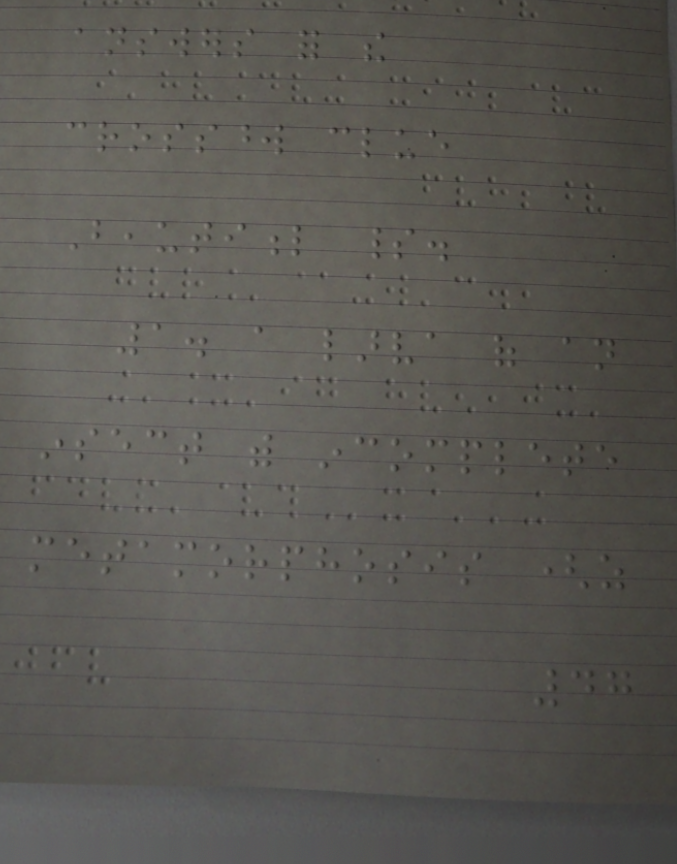answers for the
crossword clue
Beautiful spirit.
1. a larva of an
insect with incomplete
metamorphosis (as
47
